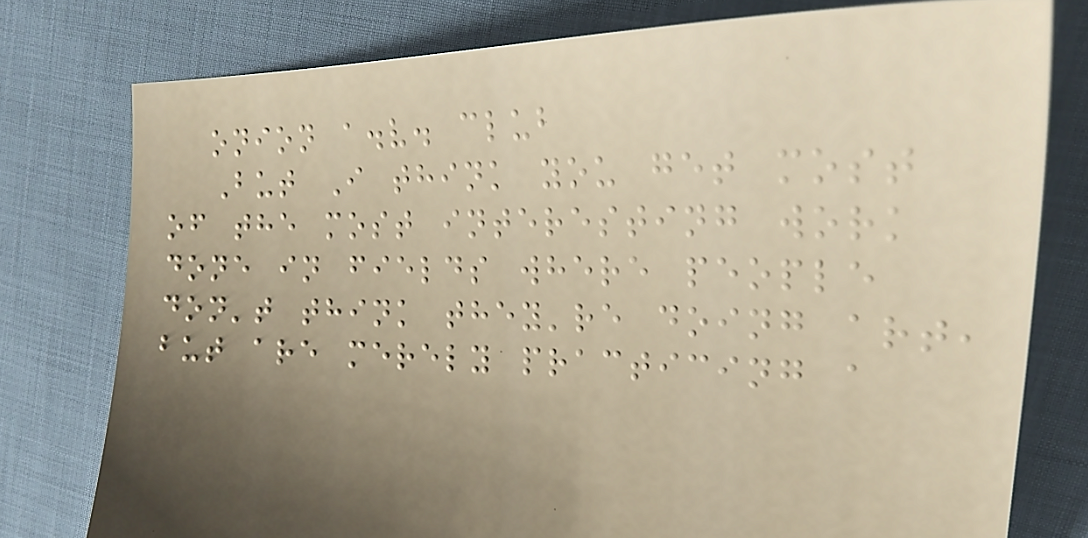onion a.v. club
But I think you get most
of the most interesting work
done in fields where people
don't think they're doing art,
but are merely practicing a
